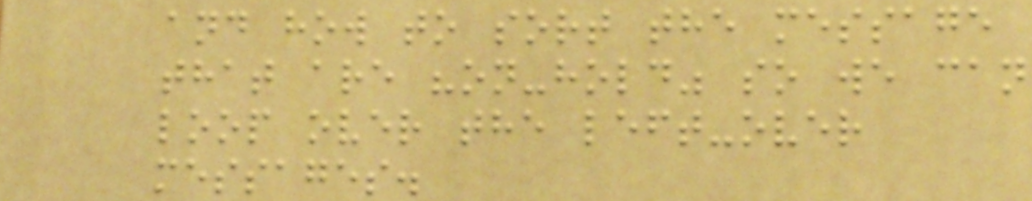and how to sort the message
that are "on-hold" so we can
loop over the left-over
messages.
